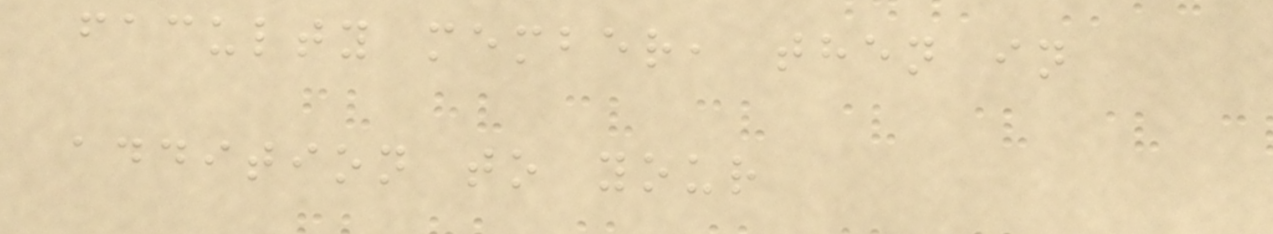faculty member, then in
addition to your
